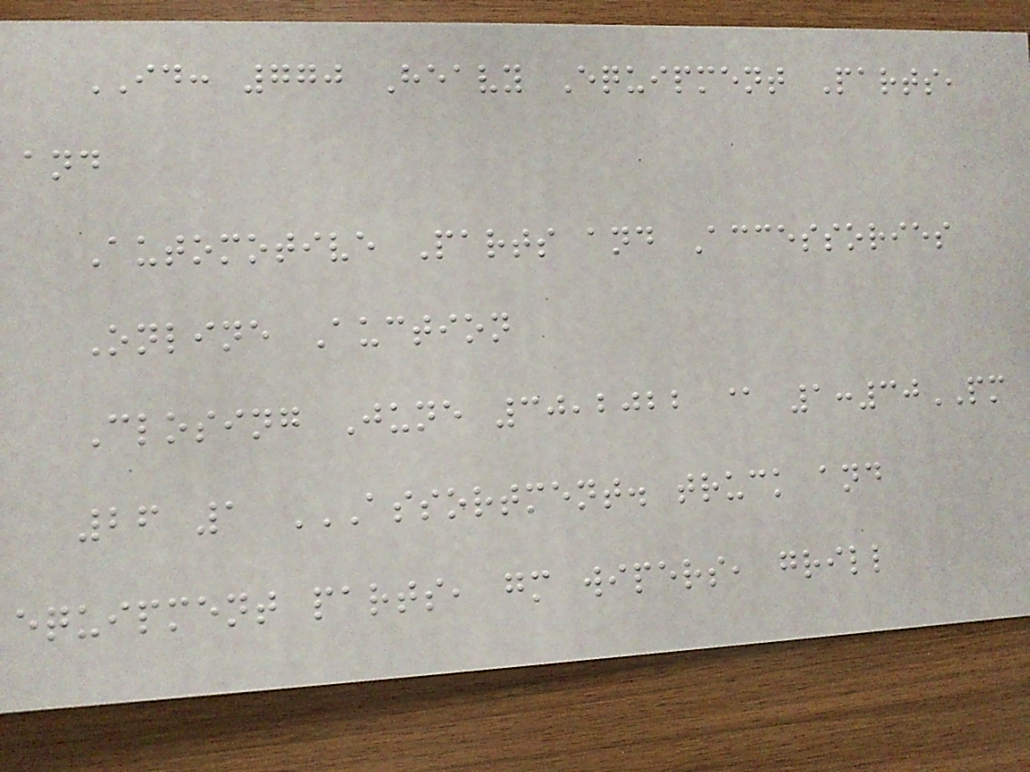ID: 770 Heavy Equipment Parts,
and
Automotive Parts and Accessories
Online Auction
Closing June 30,2022 @ 1:30PM
26 1 ASSORTMENT. TRUCK AND
EQUIPMENT PARTS, GM WIPERS, GRILL
